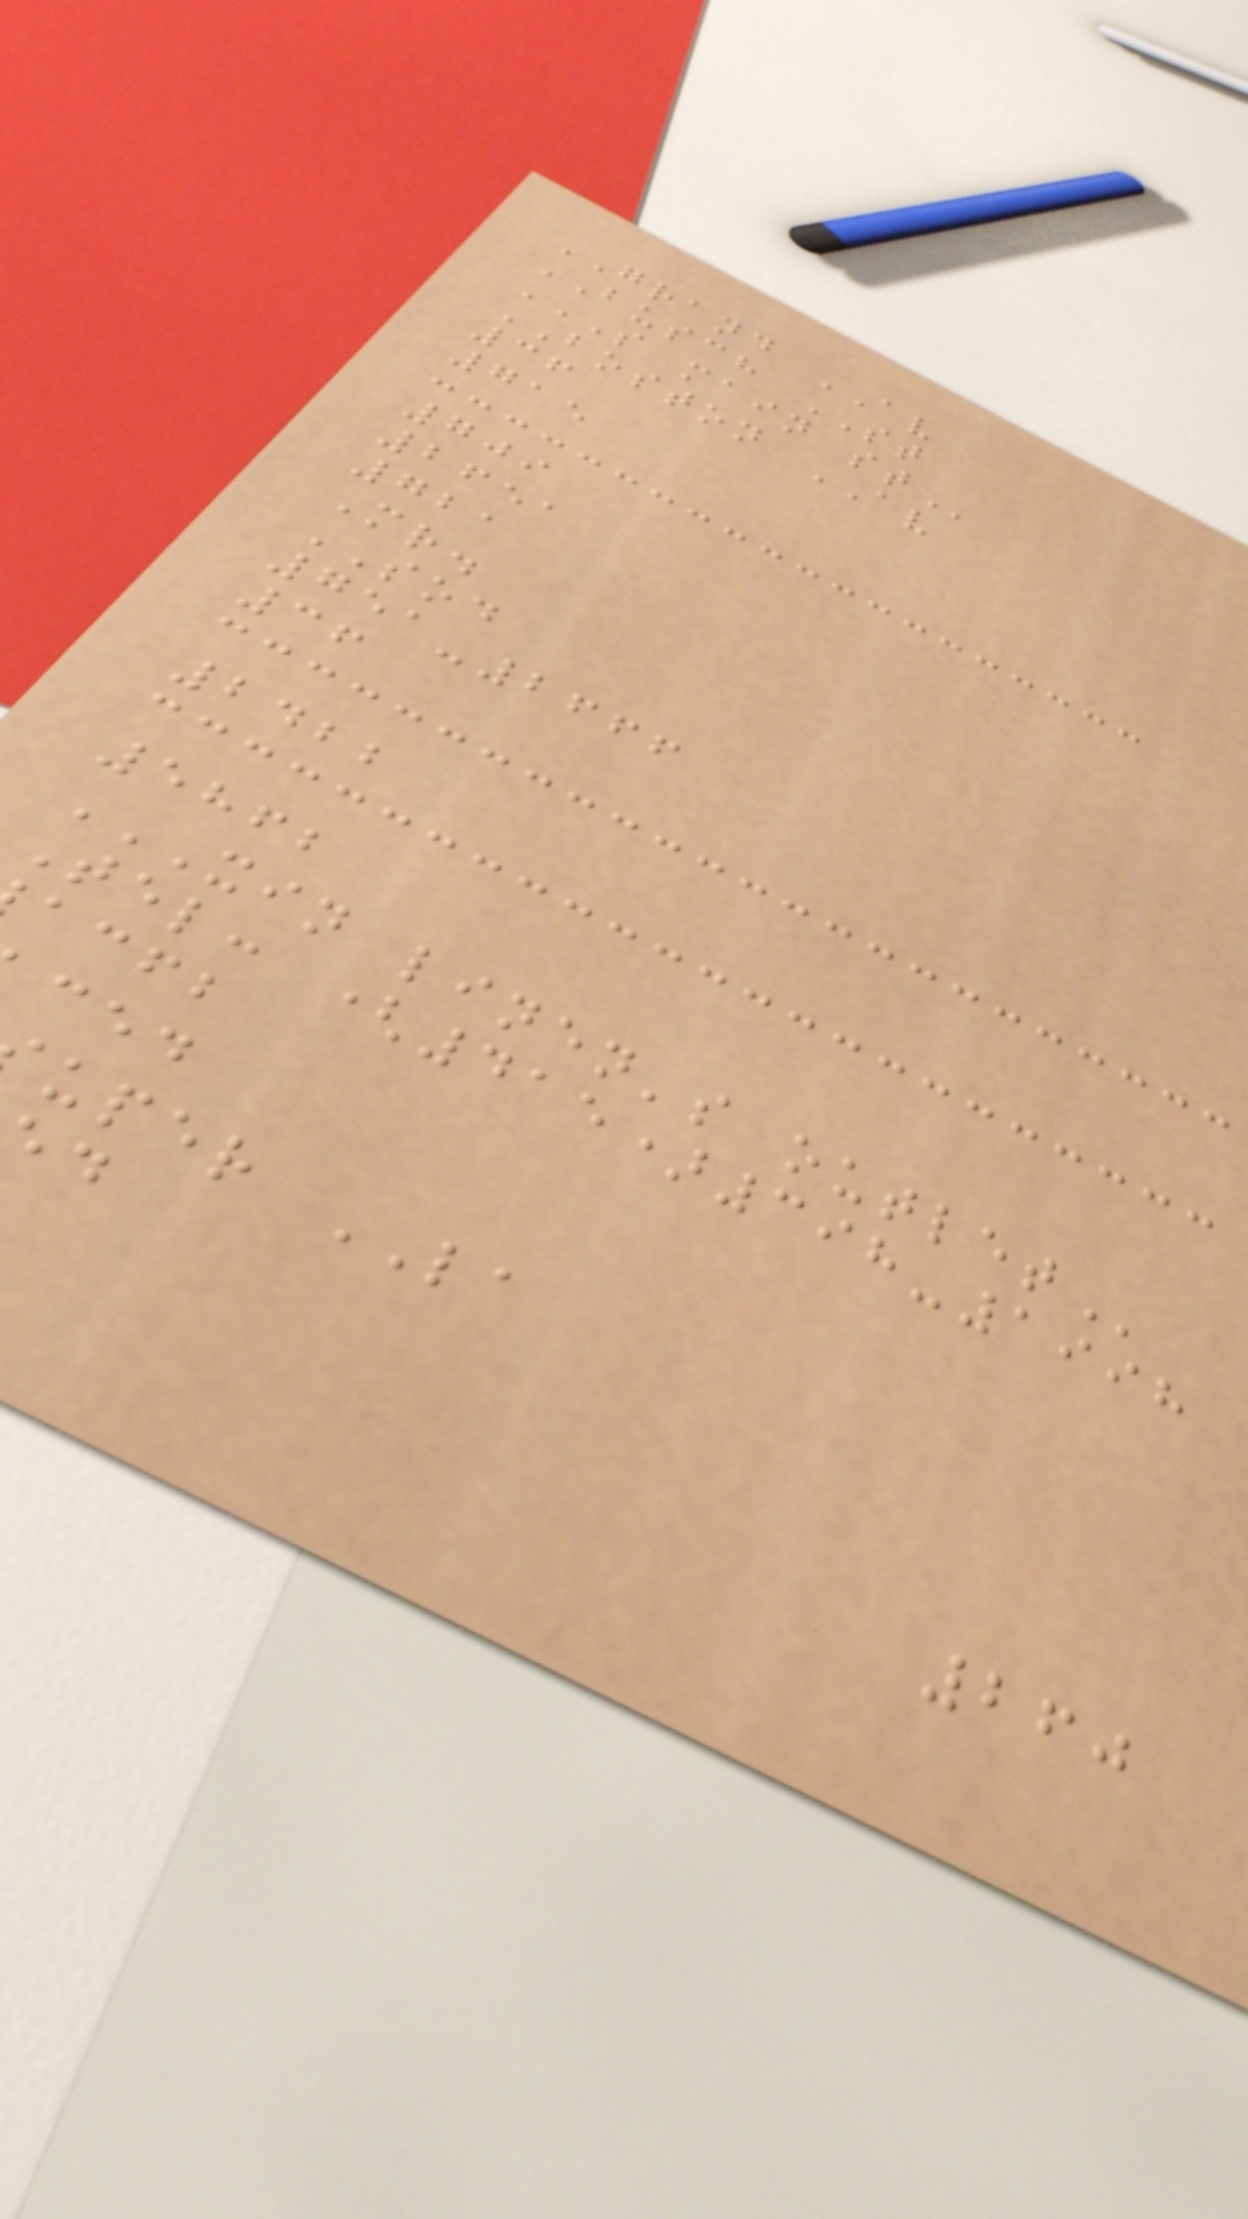GRAND AV
BUSCH ST
S MAIN ST
BOSTON AV
36
715
709
2651
721
Mr.
SOD
751-2666
36
2422
5862
XIN LINEN'S OUTLET
Tel: (415)398-1998
acfb
uper LA
260
